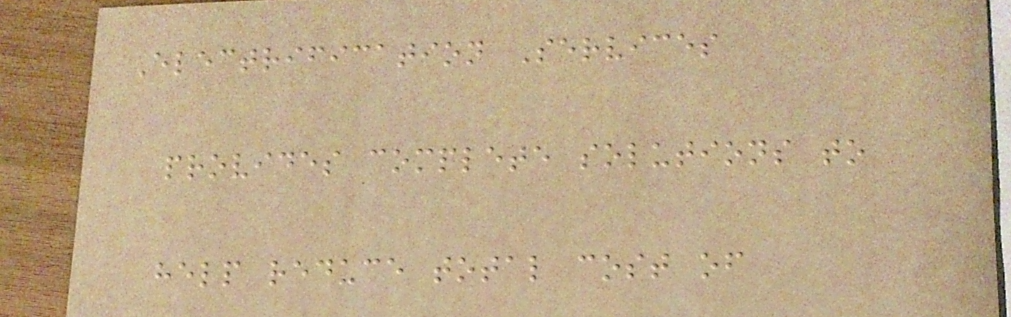Electrification Services
provides complete solutions to
help reduce total cost of
